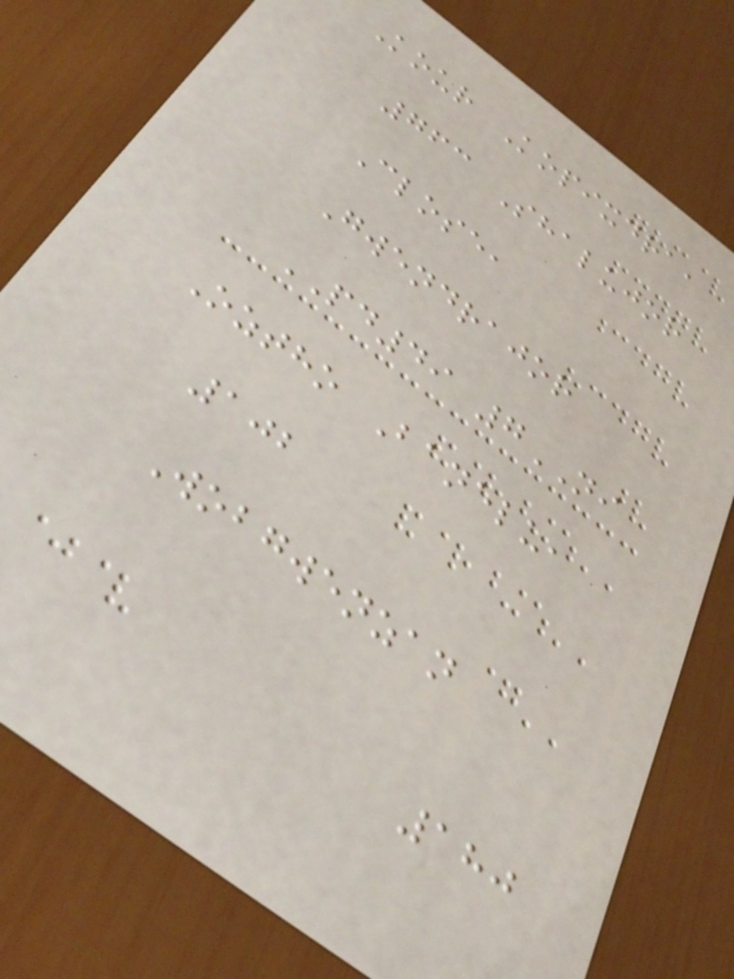Kour Kopixdra,
763 Shalujor
Close,
Gwendrajor
PD49 7NI
Oztho Banelu,
102
Wobgwenzan
180
